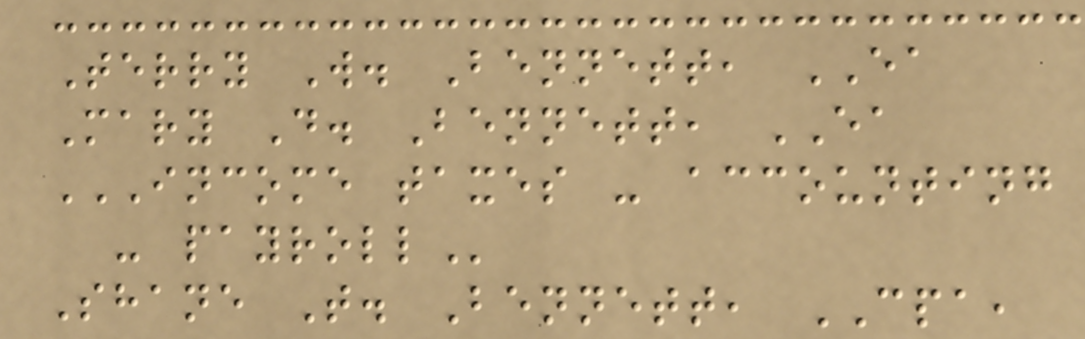Terry W. Bennett, EA
Mary D. Bennett, EA
INCOME TAXES - ACCOUNTING
- PAYROLL
Shane T. Bennett, CPA,
